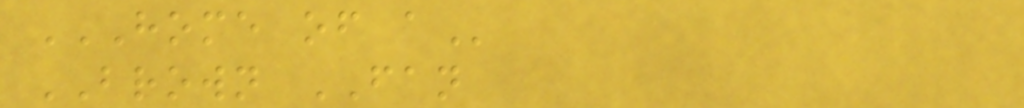HOME OF A
BROWN FAN
